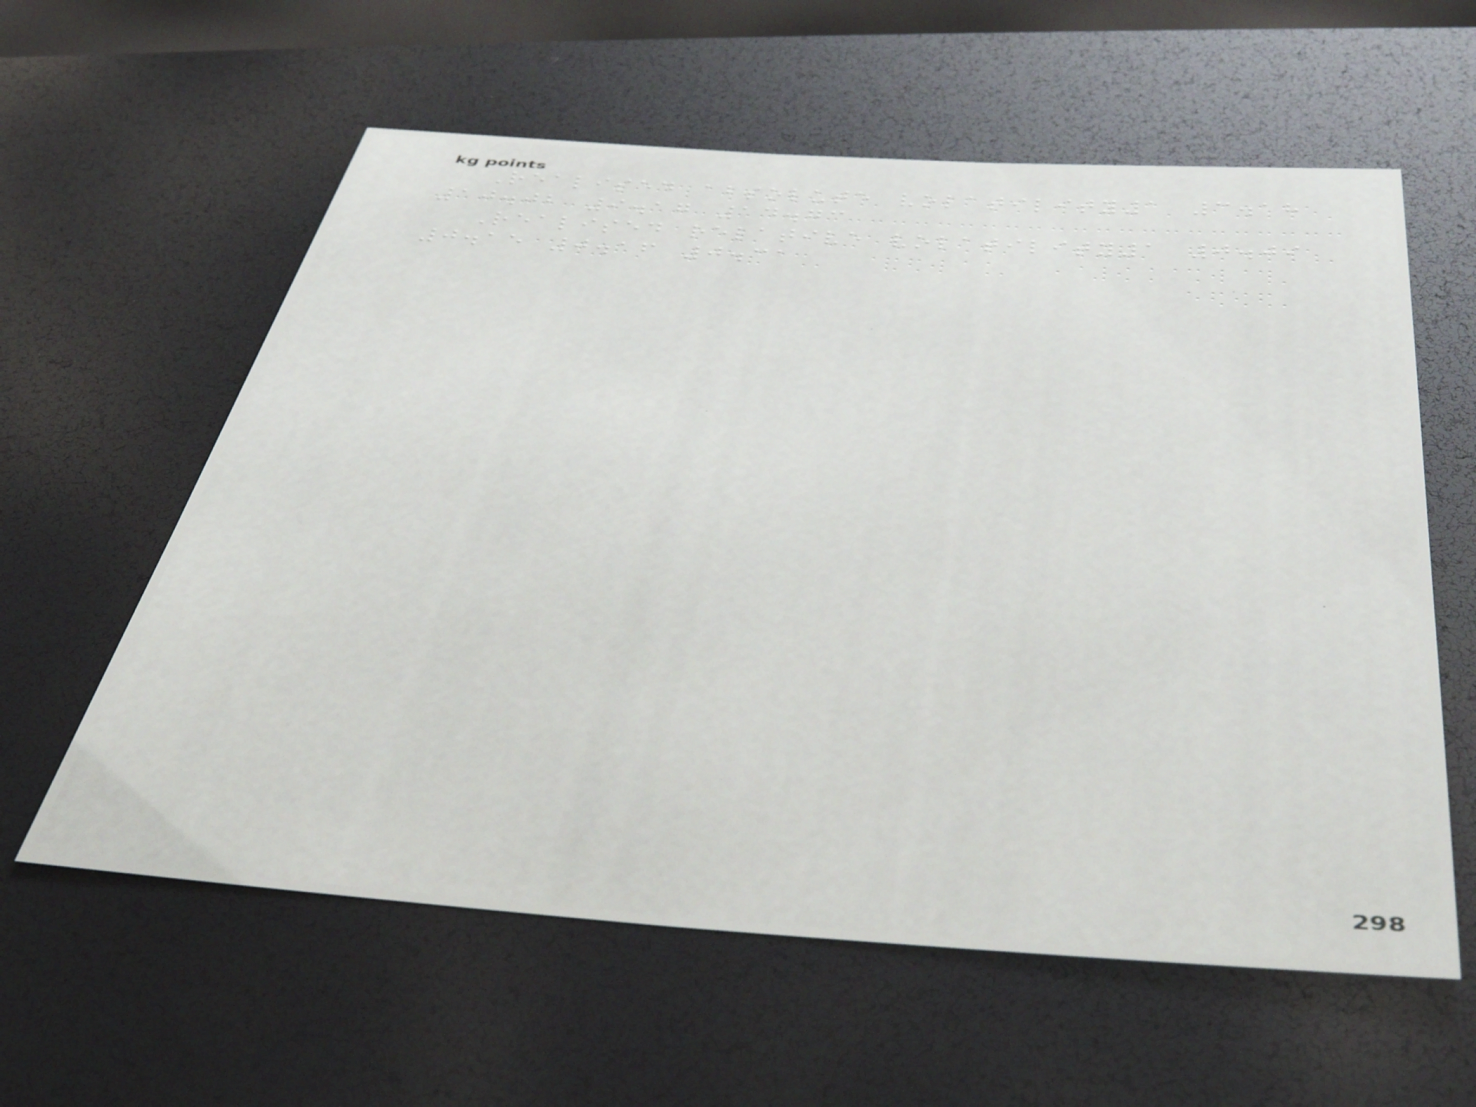Realised absolute volatility1 3.18
10.02 9.17 14.73
Realised relative volatility1 0.09
0.15 0.16 0.31
